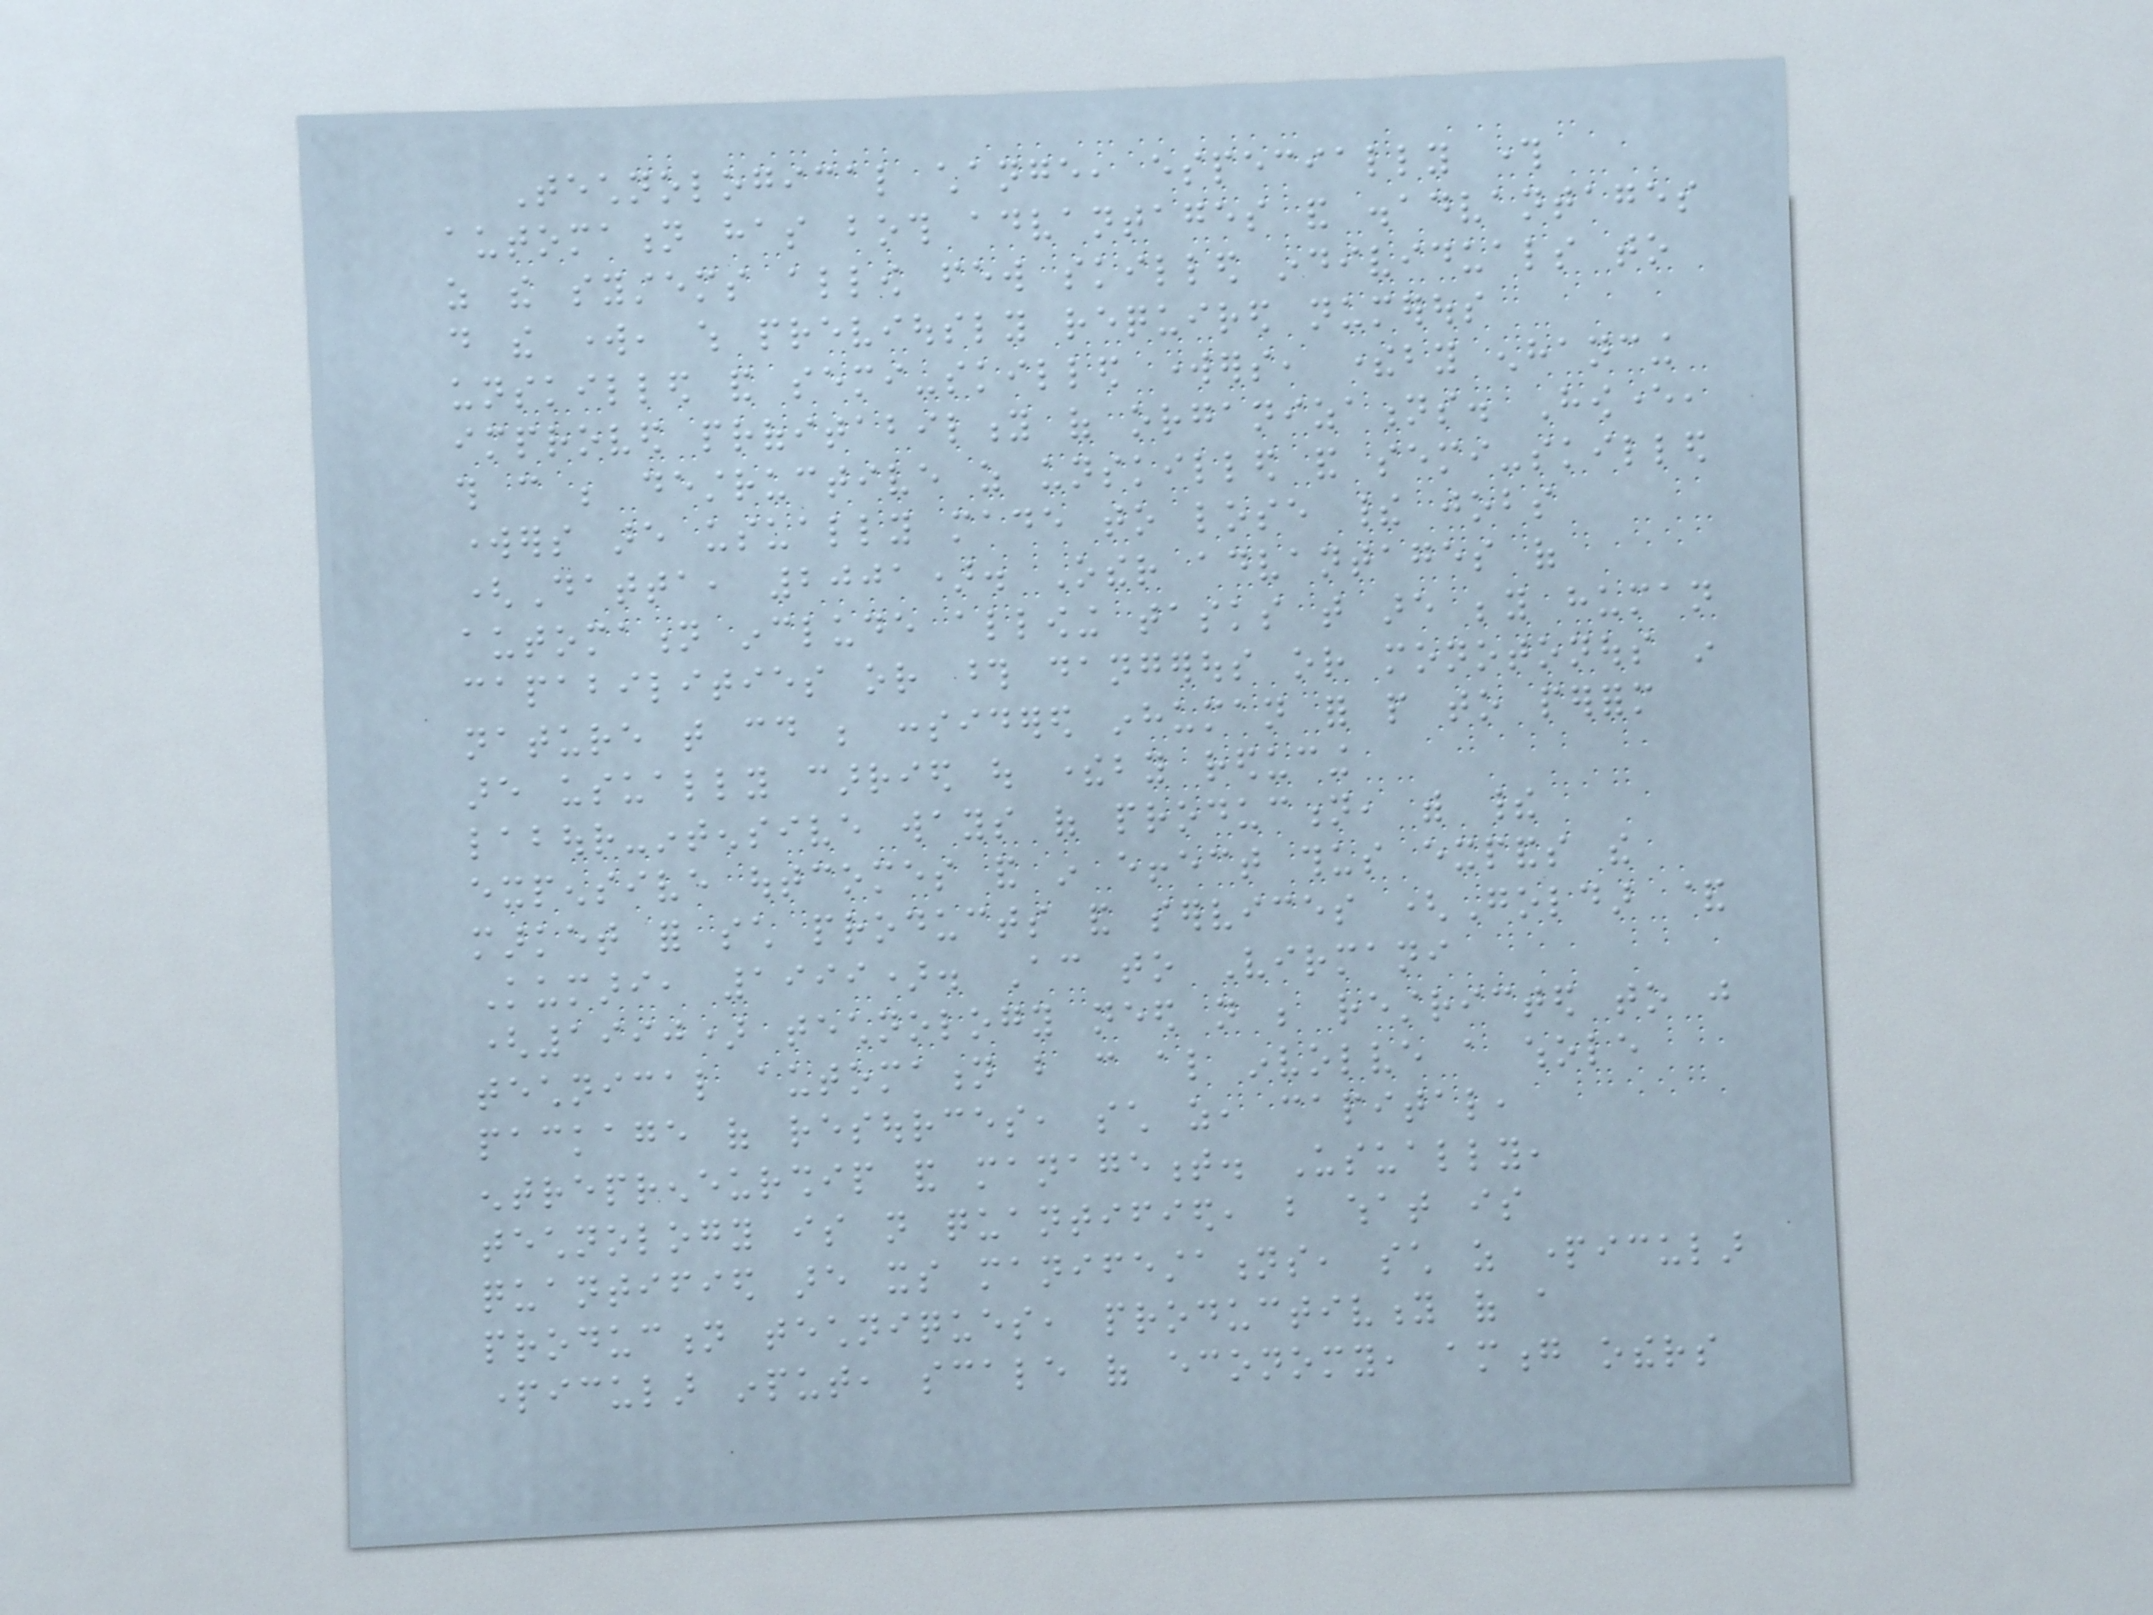Technological change, especially through
automation has both advantages and disadvantages
as the systems allow few skilled individuals to
do the work, which previously required numerous
unskilled and semi-skilled workers, thereby enhancing
improved profitability of organizations. However,
this can be destructive as unskilled and semi-skilled
workers are usually made to lose their jobs
(Datta, 2001). Other advantages of
automation include allowing tasks that are beyond human
capabilities or those dangerous or monotonous in
nature that could be considered inhuman for people to perform
are usually carried out thereby reducing
labour-intensive ways of production, with their
expensive outcomes and in effect thus expands the
market for such products and services (Goldar &
Kumari, 1999). According to Virmani
(1990) technology need not be restricted to just
technical automation but can also involve a whole
package of resources, such as, capital,
entrepreneurship and management. Usually,
technology is not quantified, but what is
quantified are its manifestations, such as particular
production techniques, productivity of a
particular input, scale of economy, among others
